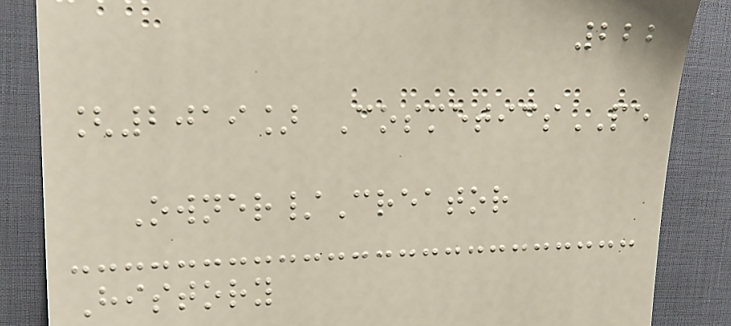222
[2019] CosmeticsPE
Owner/Creator
History
